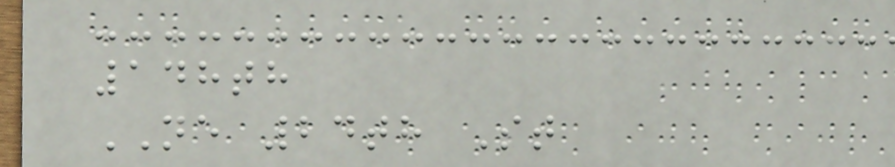148th
NE 24th St
